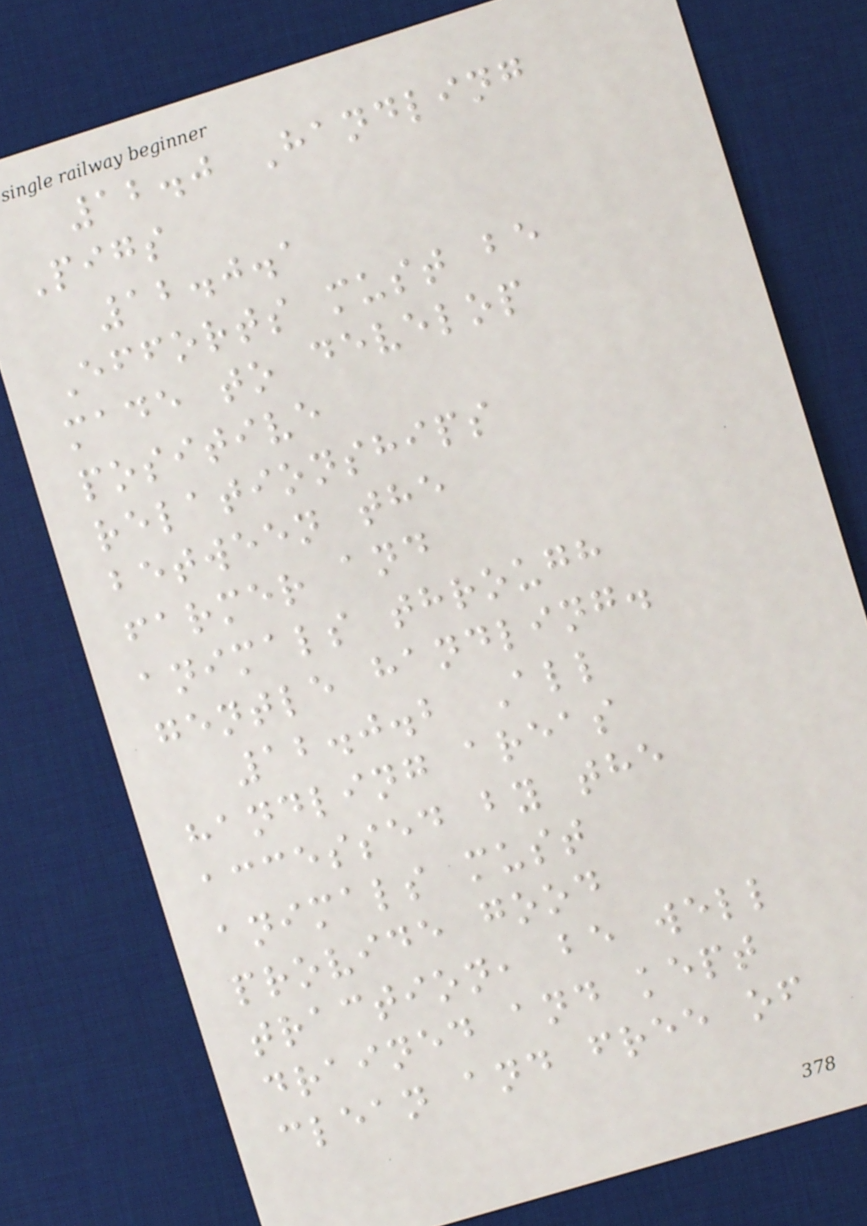12.0 Handling
Pigs
12.0.1
Efforts must be
made to develop
positive
relationships
between the
farmer and
animals through
gentle handling.
12.0.2 All
handling areas
accessed by the
animals must
provide good
traction, be well
drained and kept
clean and free of
